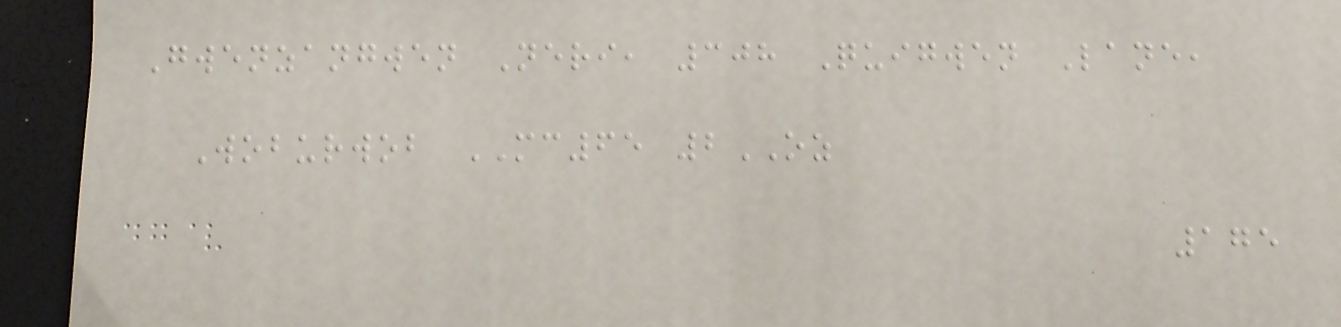Gwenzangwen Neri, 308 Quigwen Lane,
Woburwob MC65 2OZ
175
